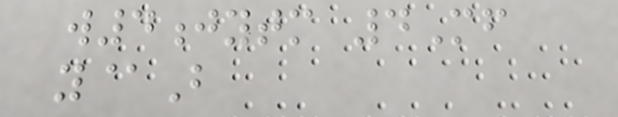w4jytm 4Mf
y@B
